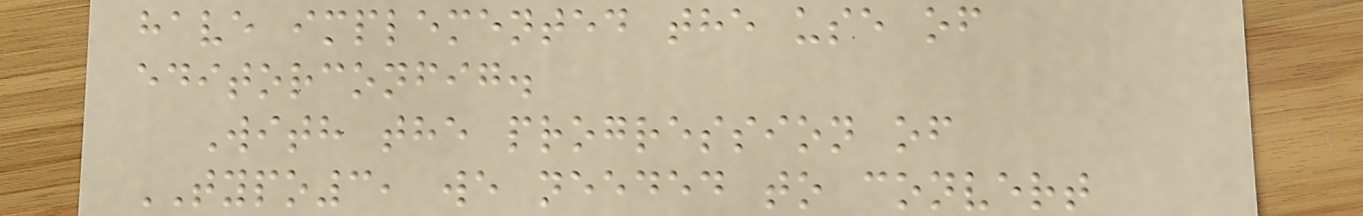have implemented the use of
editorconfig.
With the progression of
TYPO3, we needed to convert
